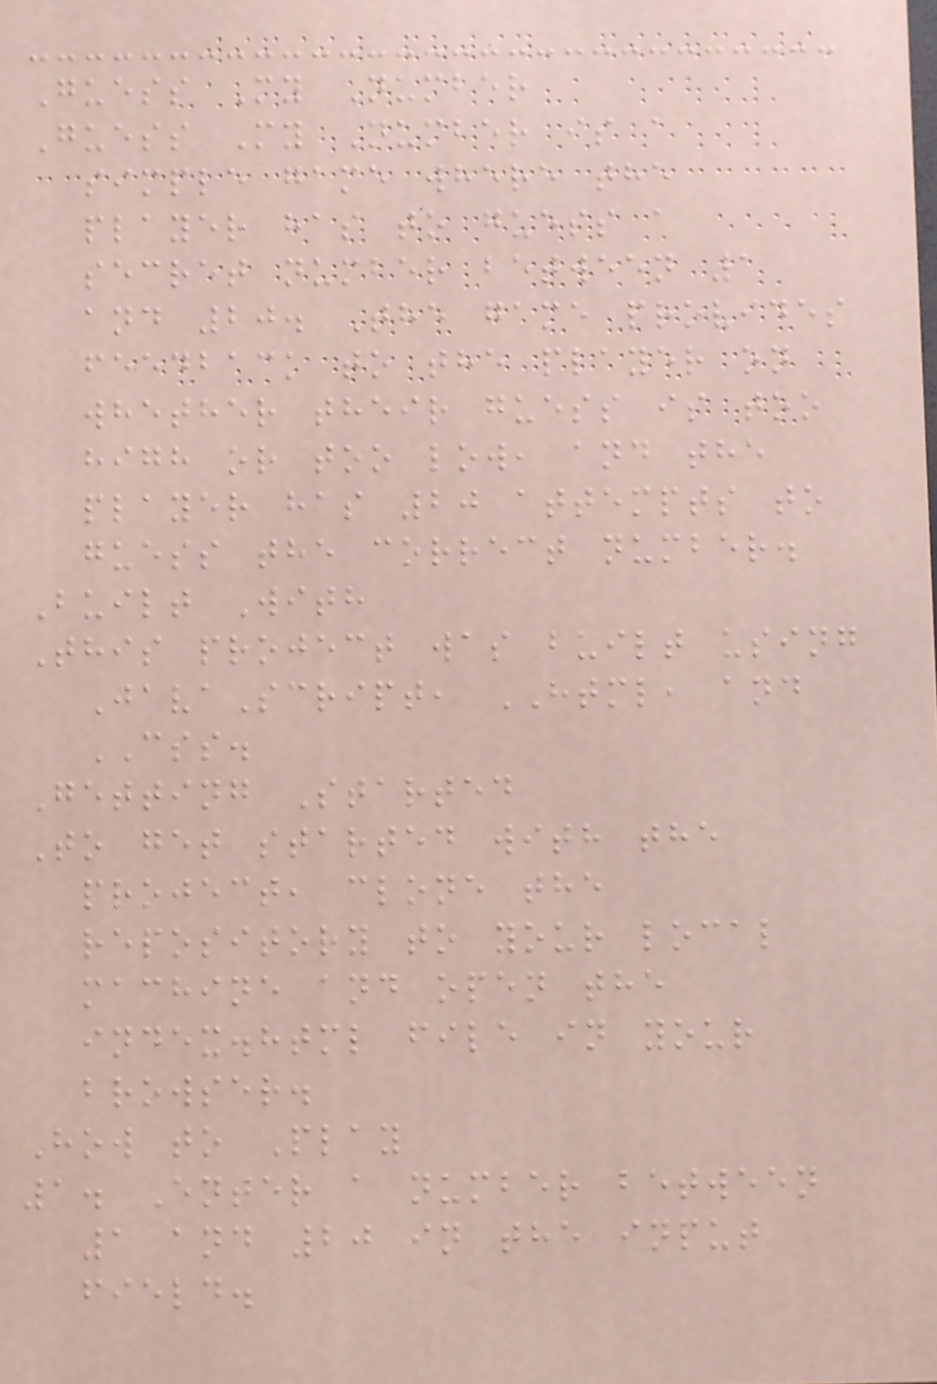Guess My Number
Guess My Number is a
simple game where the
player has to guess a
secret number between 1
and 20. The game provides
feedback to the player on
whether their guess is too
high or too low, and the
player has 20 attempts to
guess the correct number.
Built With
This project was built using
JavaScript, HTML, and
CSS.
Getting Started
To get started with the
project, clone the
repository to your local
machine and open the
index.html file in your
browser.
How to Play
1. Enter a number between
1 and 20 in the input
field.
